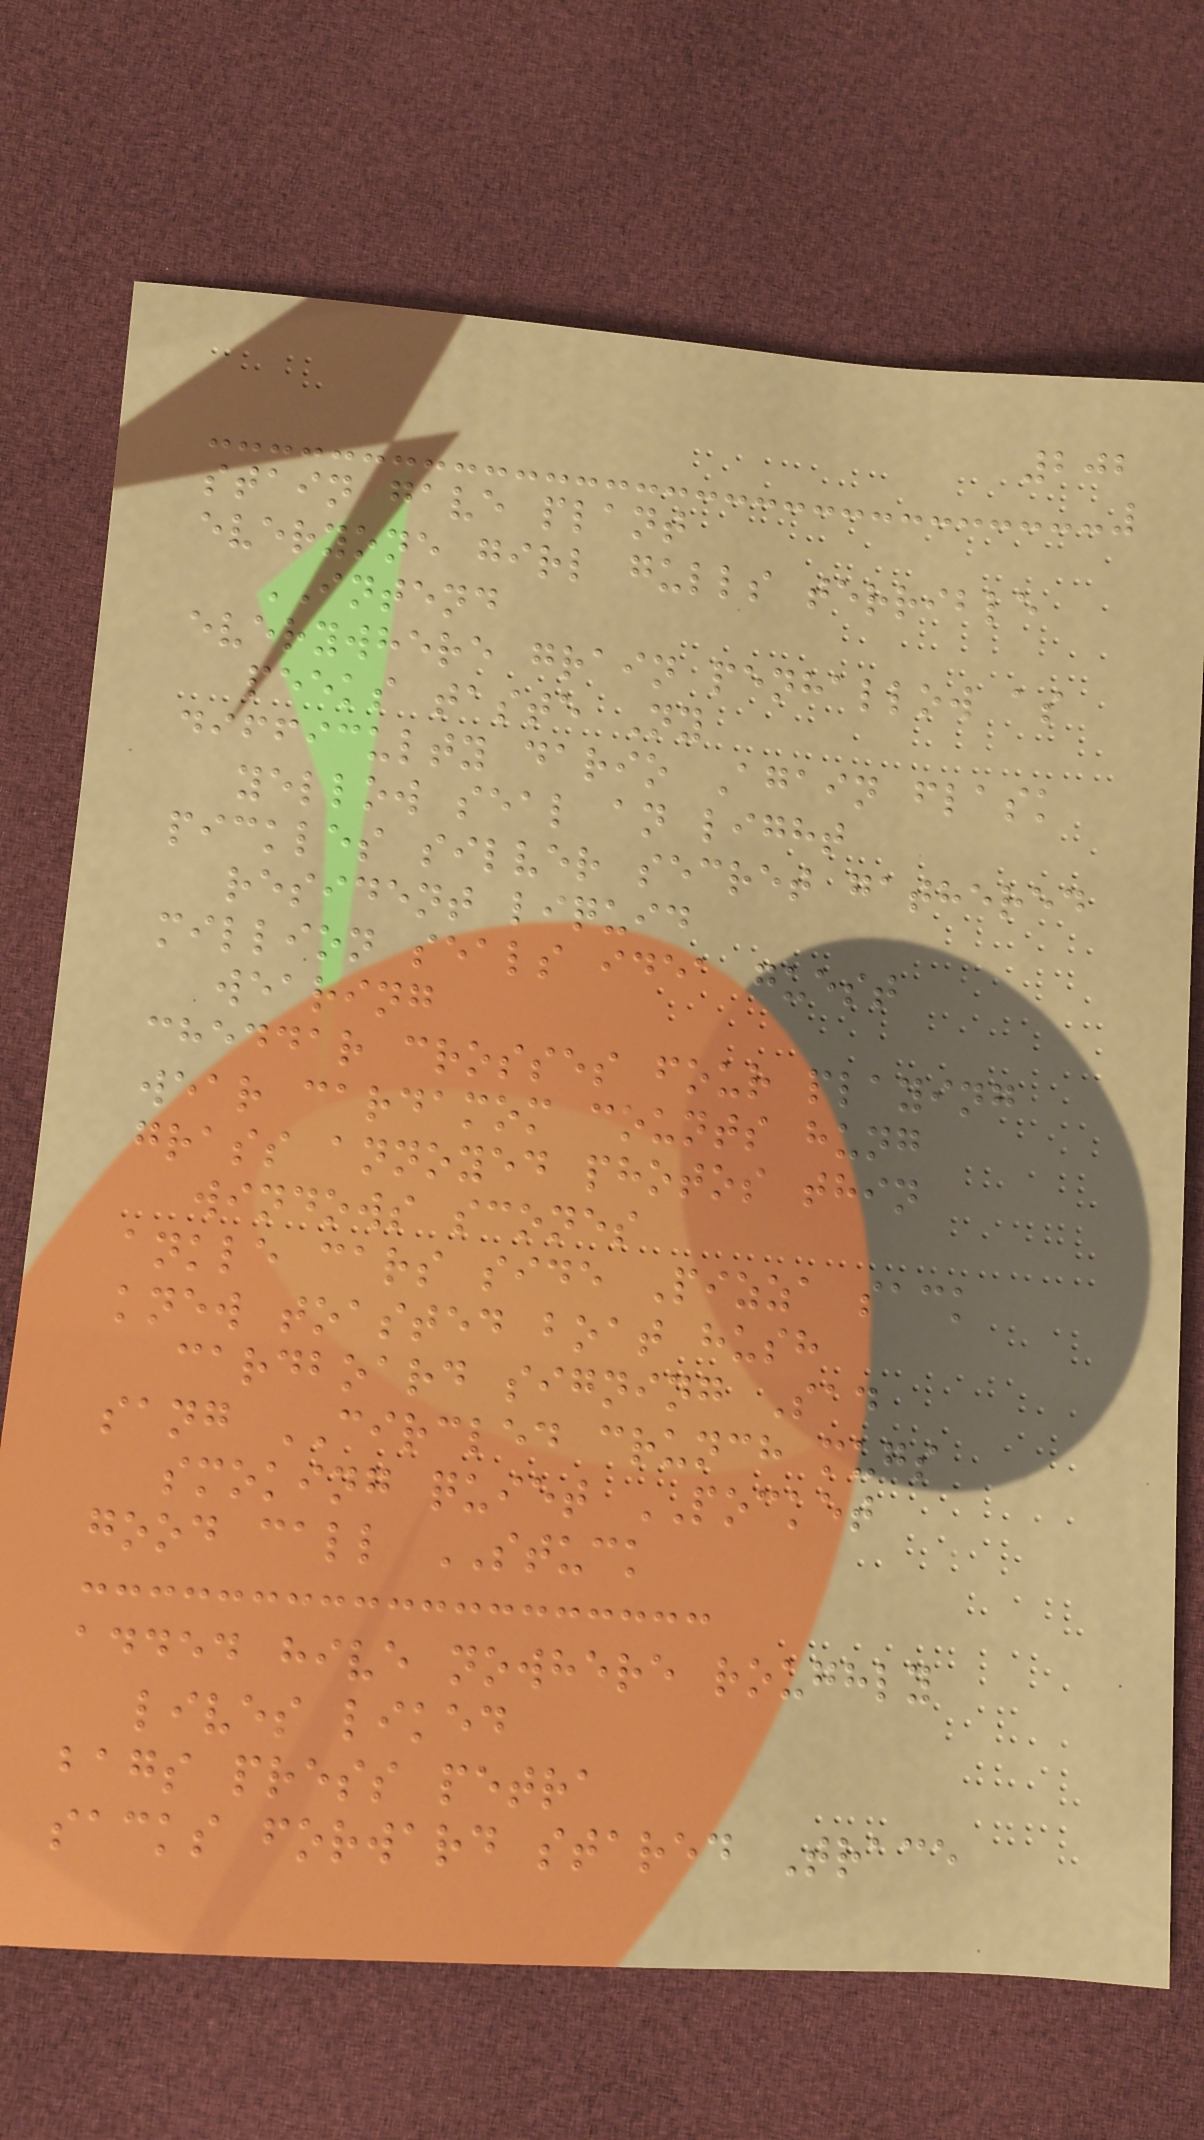202
stain gave plant
everyone girl gulls terrible
INTEND
everywhere grain penhallow as
peeks taste Ny
difficulty dario Again flask
yellow seal an light
pickles silver secret gathered
resident liquid
million seals idea guest
wearing
cheddar crosses four playing
wear cardamom counts hung
grass annoyed photos thin
windows scones
ankle cars side Pizza sack
knew toasted boat hush
cardboard signing Sad
sang CIRCLED crunch mugs
smoking quiet POCKET
good call STUCK
added hive nowhere roughly
lives liked
bags press petra
sacks forward stared Trace
